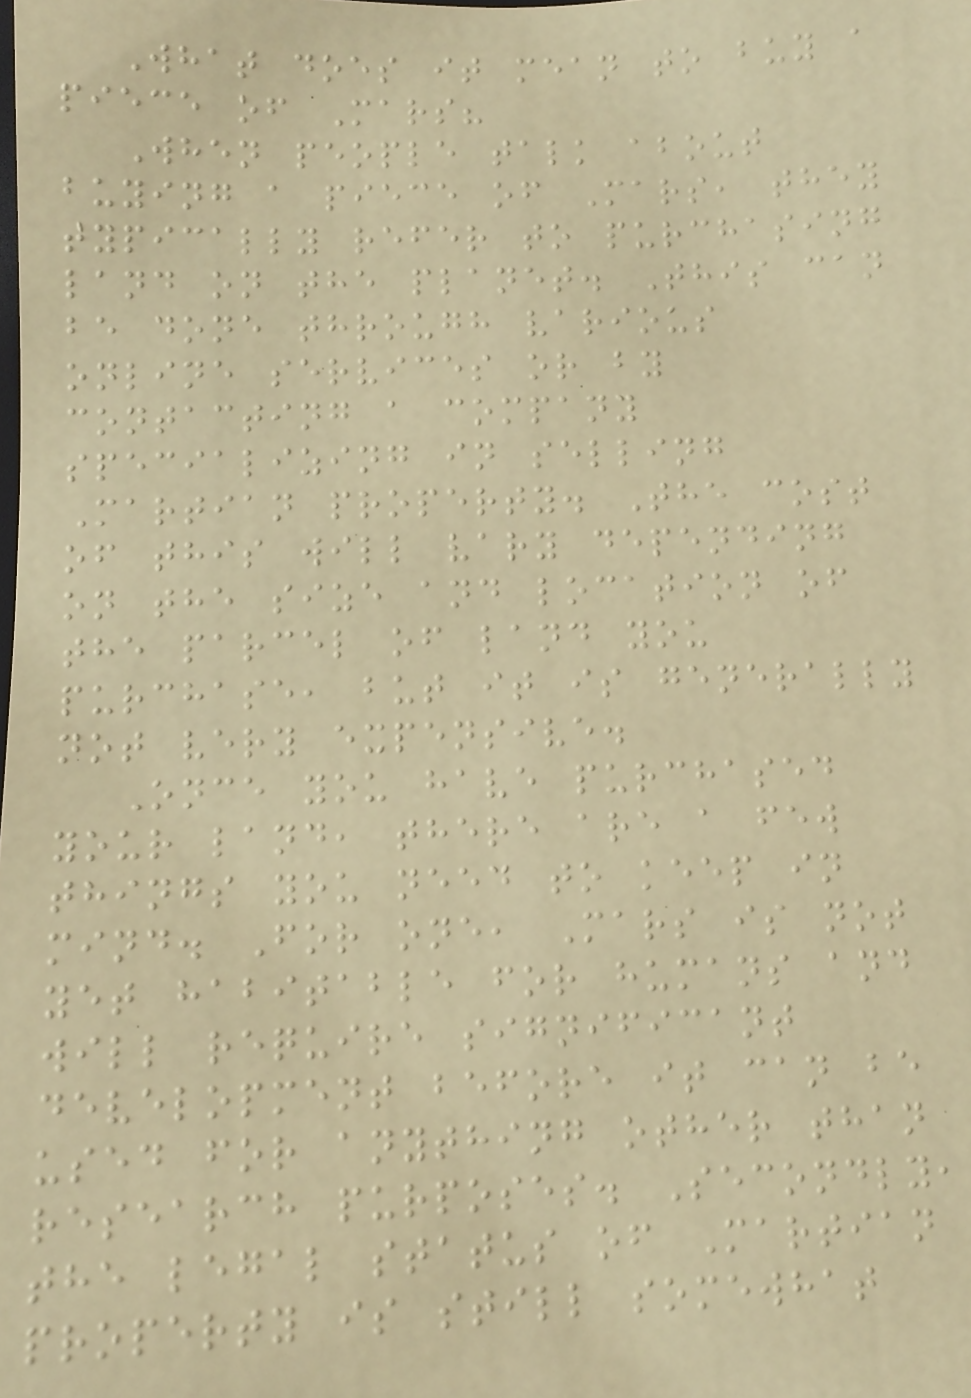What does it mean to buy a
piece of Mars?
When people talk about
buying a piece of Mars, they
typically refer to purchasing
land on the planet. This can
be done through various
online services or by
contacting a company
specializing in selling
Martian property. The cost
of this will vary depending
on the size and location of
the parcel of land you
purchase, but it is generally
not very expensive.
Once you have purchased
your land, there are a few
things you need to keep in
mind. For one, Mars is not
yet habitable for humans and
will require significant
development before it can be
used for anything other than
research purposes. Secondly,
the legal status of Martian
property is still somewhat
